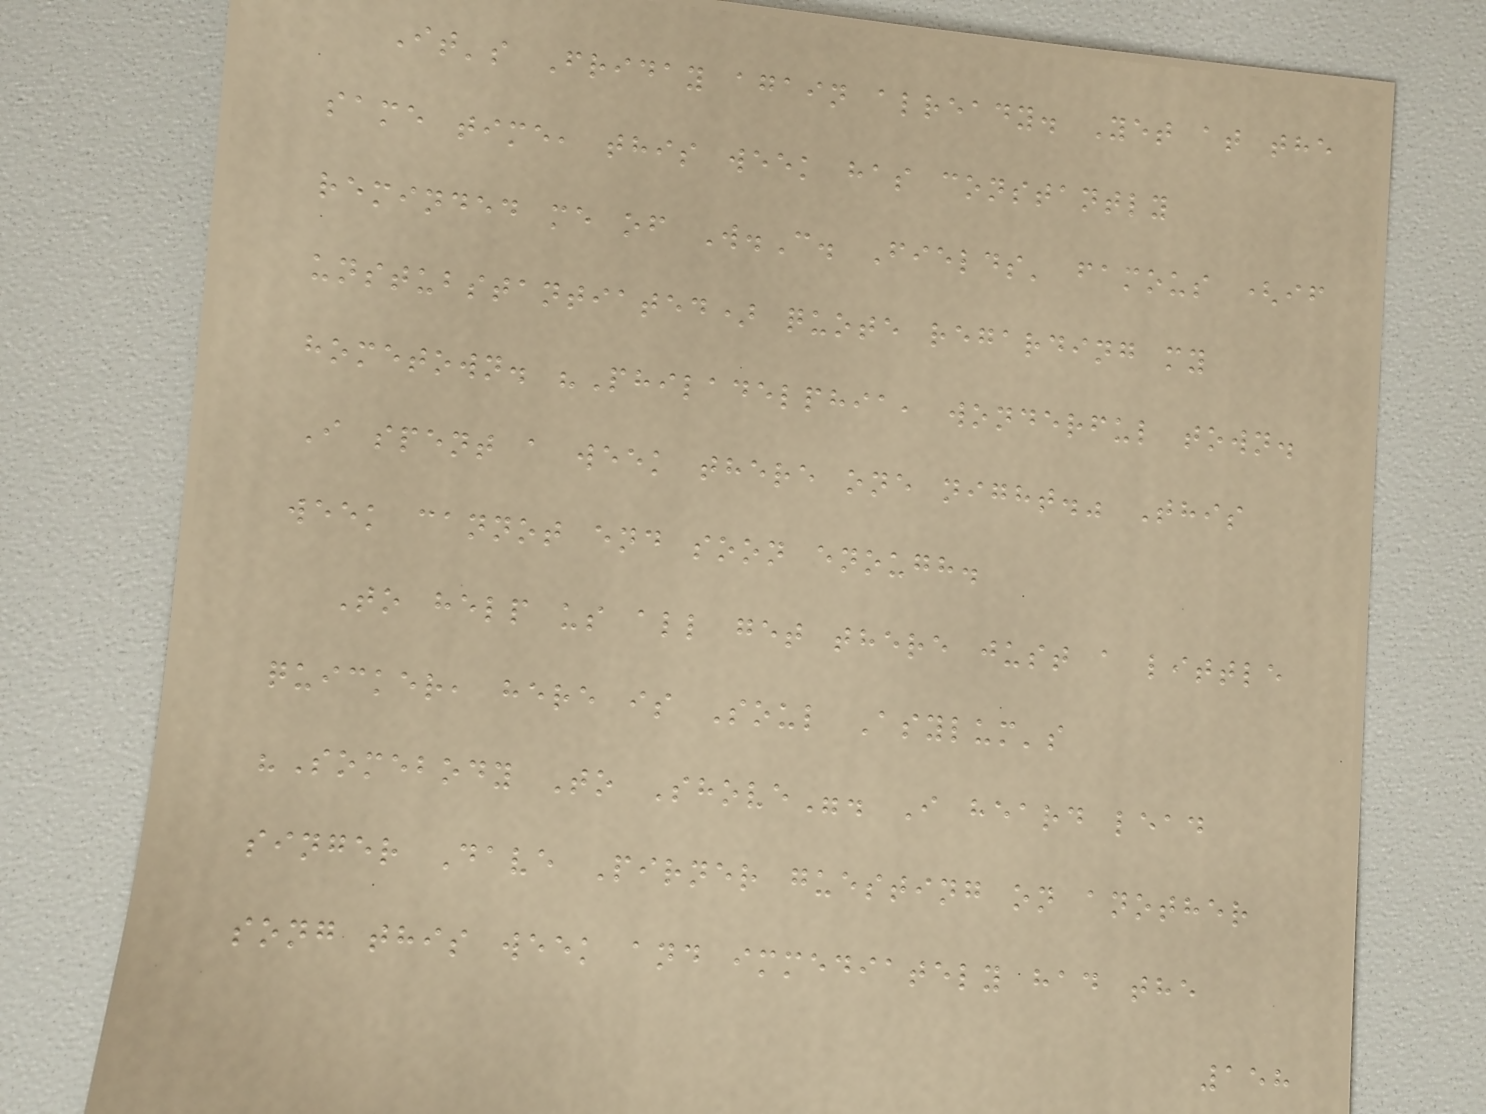It's Friday again already. Yet at the
same time, this week has constantly
reminded me of W.C. Fields' famous (if
unstubstantiated) quote regarding my
hometown. "Philadelphia, wonderful town.
I spent a week there one night." This
week cannot end soon enough.
To help us all get there just a little
quicker, here is Soul Asylum's
"Somebody To Shove". I heard lead
singer Dave Pirner guesting on another
song this week and immediately had the
158
